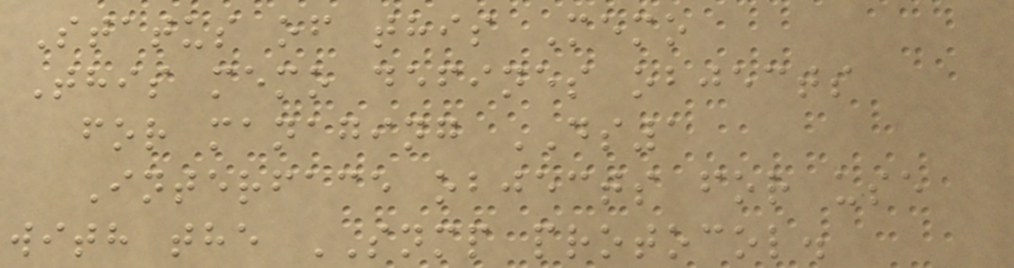Status of this Memo
This memo defines objects
for managing DS1
Interface objects for use
with the SNMP protocol.
